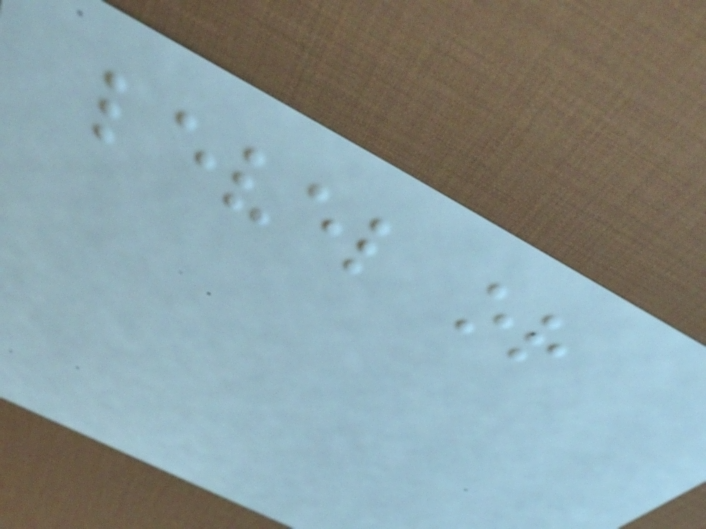level or
